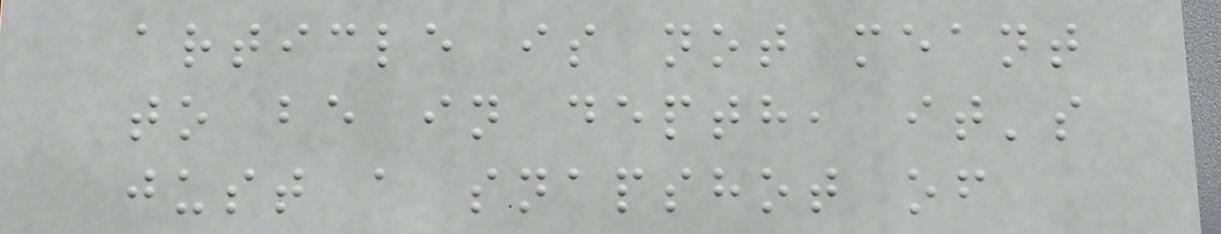article is not meant
to be in depth, it's
just a snapshot of
